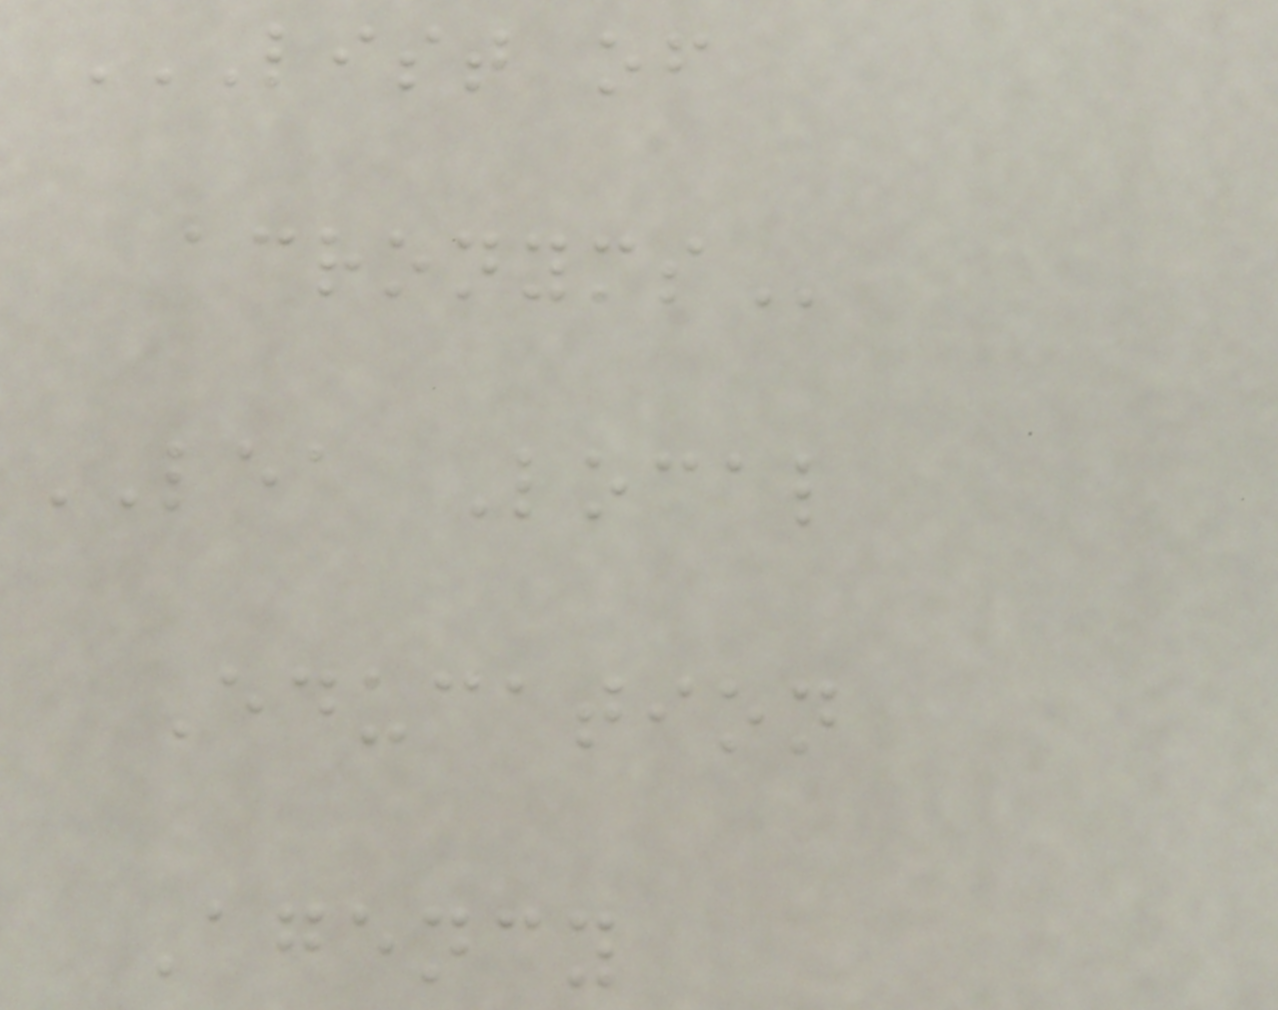LIST OF
ACRONYMS
LEA Local
Education
Agency
